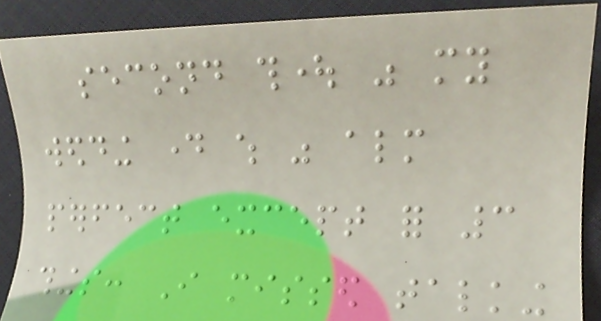second thought was my
wedding day which was almost
perfect except for 3
things: I missed talking
